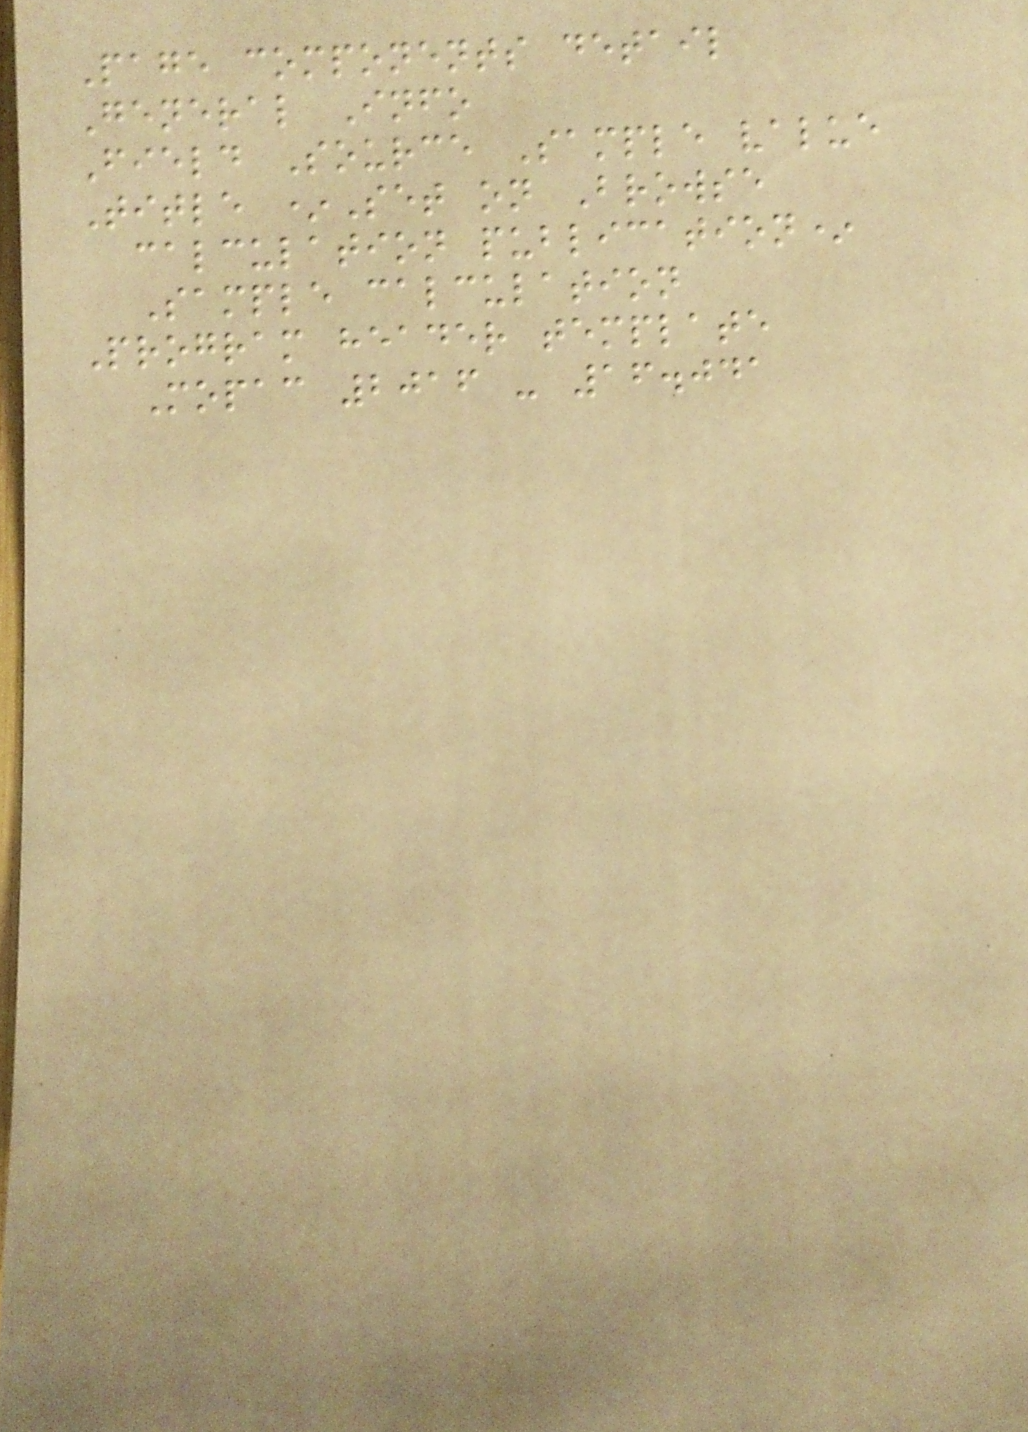Page components detail
General Info
Field Source Sample value
Title *Set on Browse
calculation publication*
Sample calculation
Program header template
Mopac 2016 - 16.041
